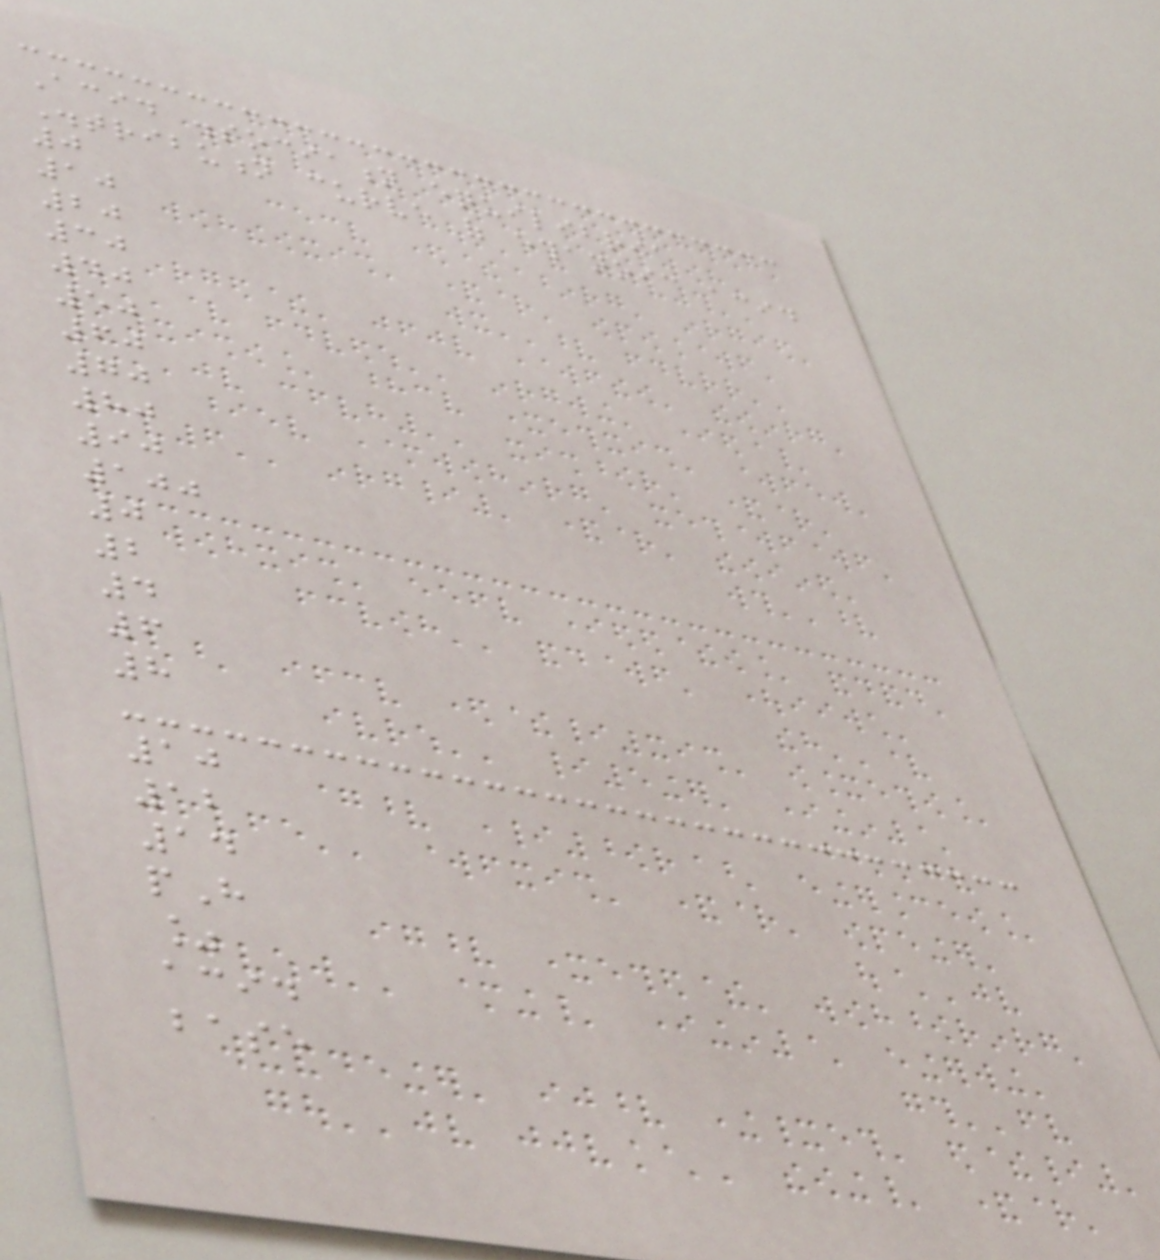Acid dissociation equilibria
Distribution curve of ethanoic acid
0
10
20
30
40
50
60
70
80
90
100
0
2
4
6
8
10
12
14
pH
%
acid
base
